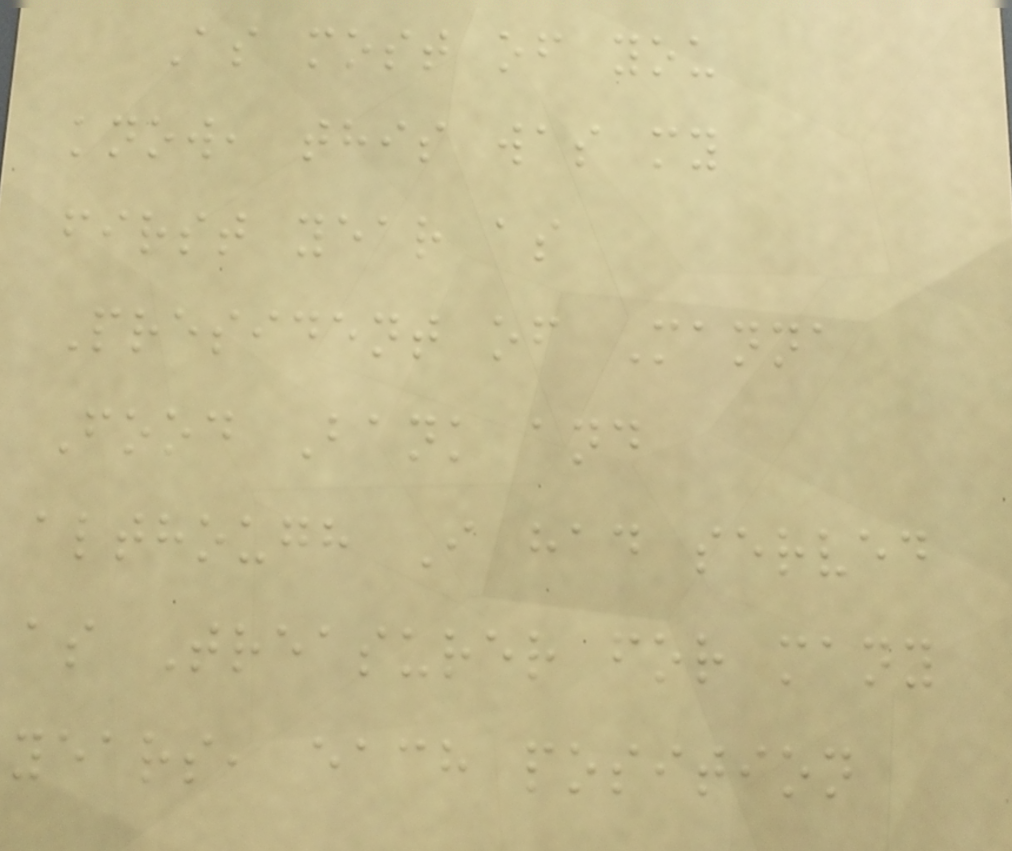As most of you
know, this was my
first year as
President of Manna
Food Bank and
although I had served
as Treasurer for many
years, each position
